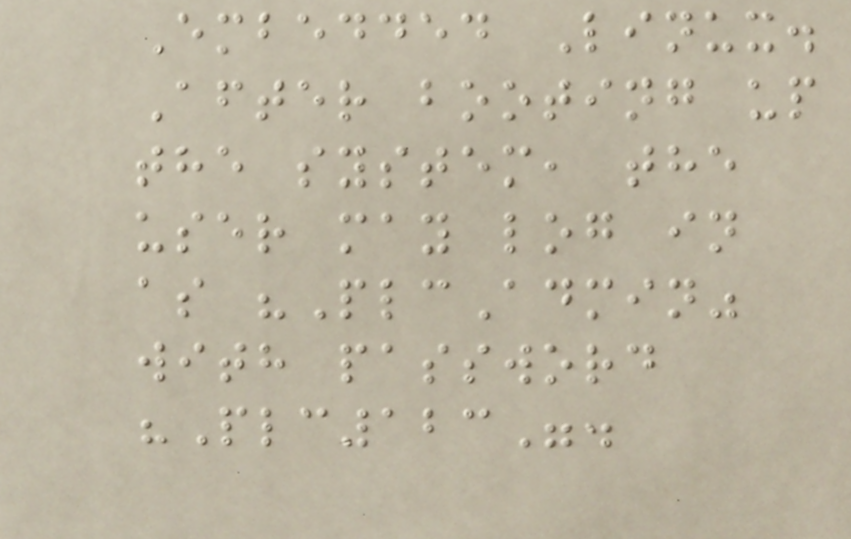Embedded Linux.
After booting up
the system, the
user may log in
as "PlcAdmin"
with password
"Plc123".
